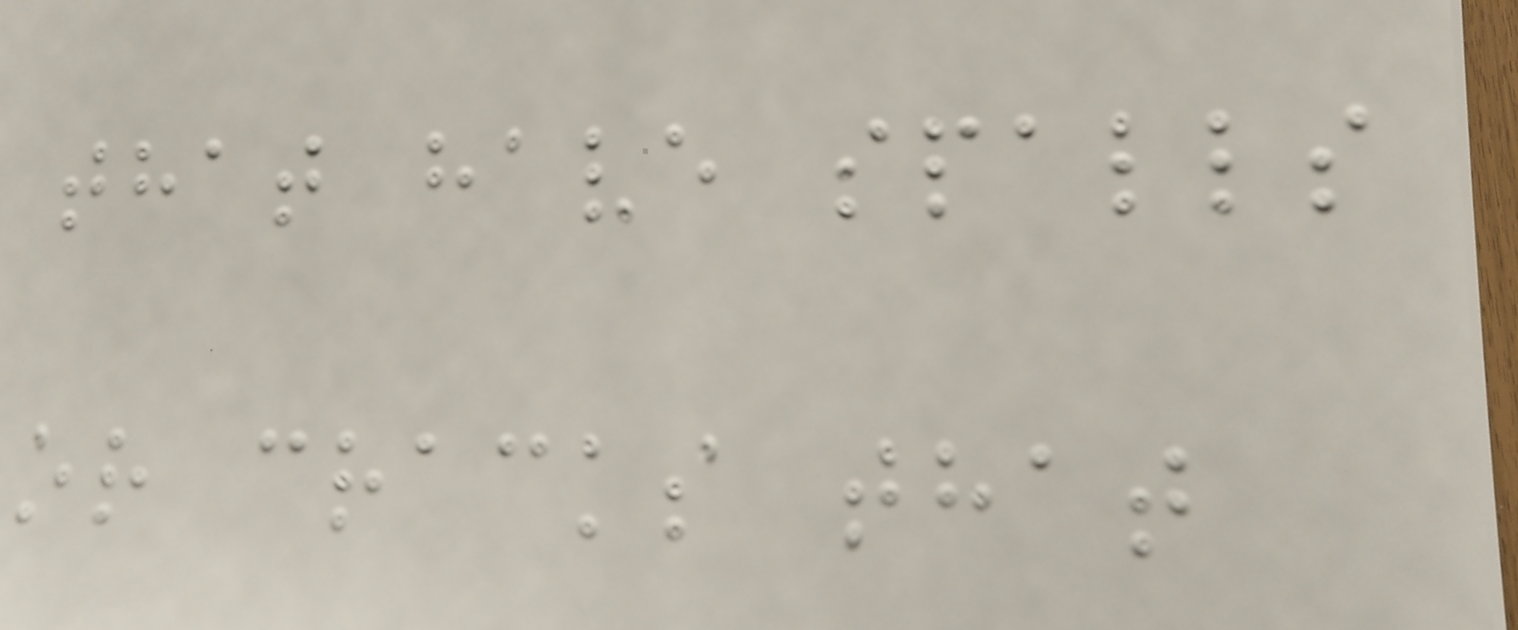that have spalls
or cracks that
